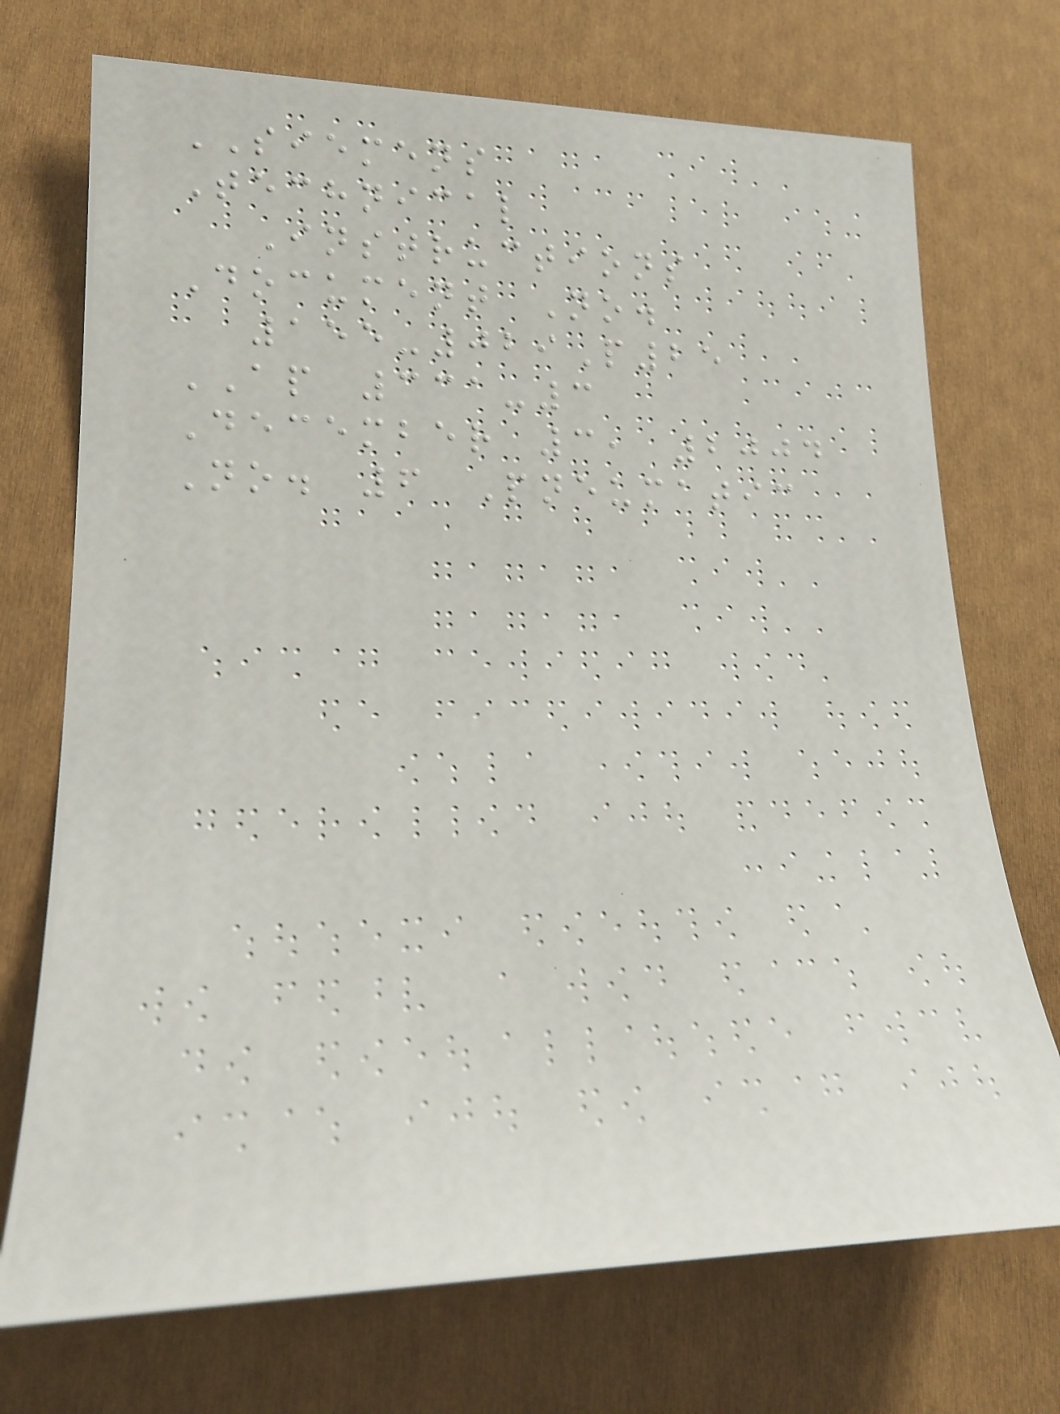SIEMENS
Technical
Instructions
Document No.
155-029P25
AP 331-3
December 3, 2004
No. 6 Pneumatic
